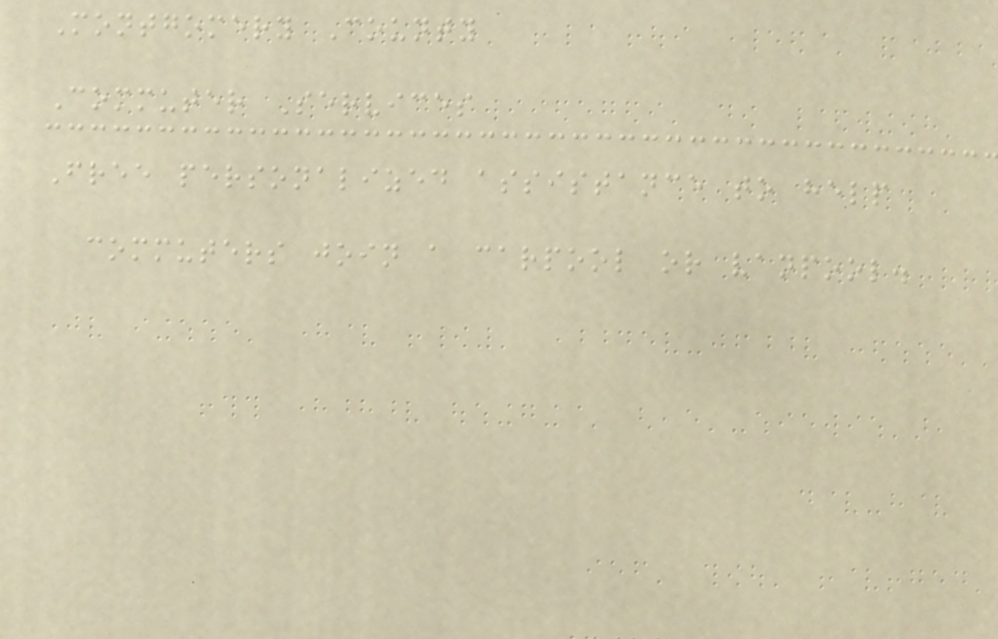Montgomery County
Commuter Services
Free personalized assistance to help
commuters join a carpool or vanpool.
